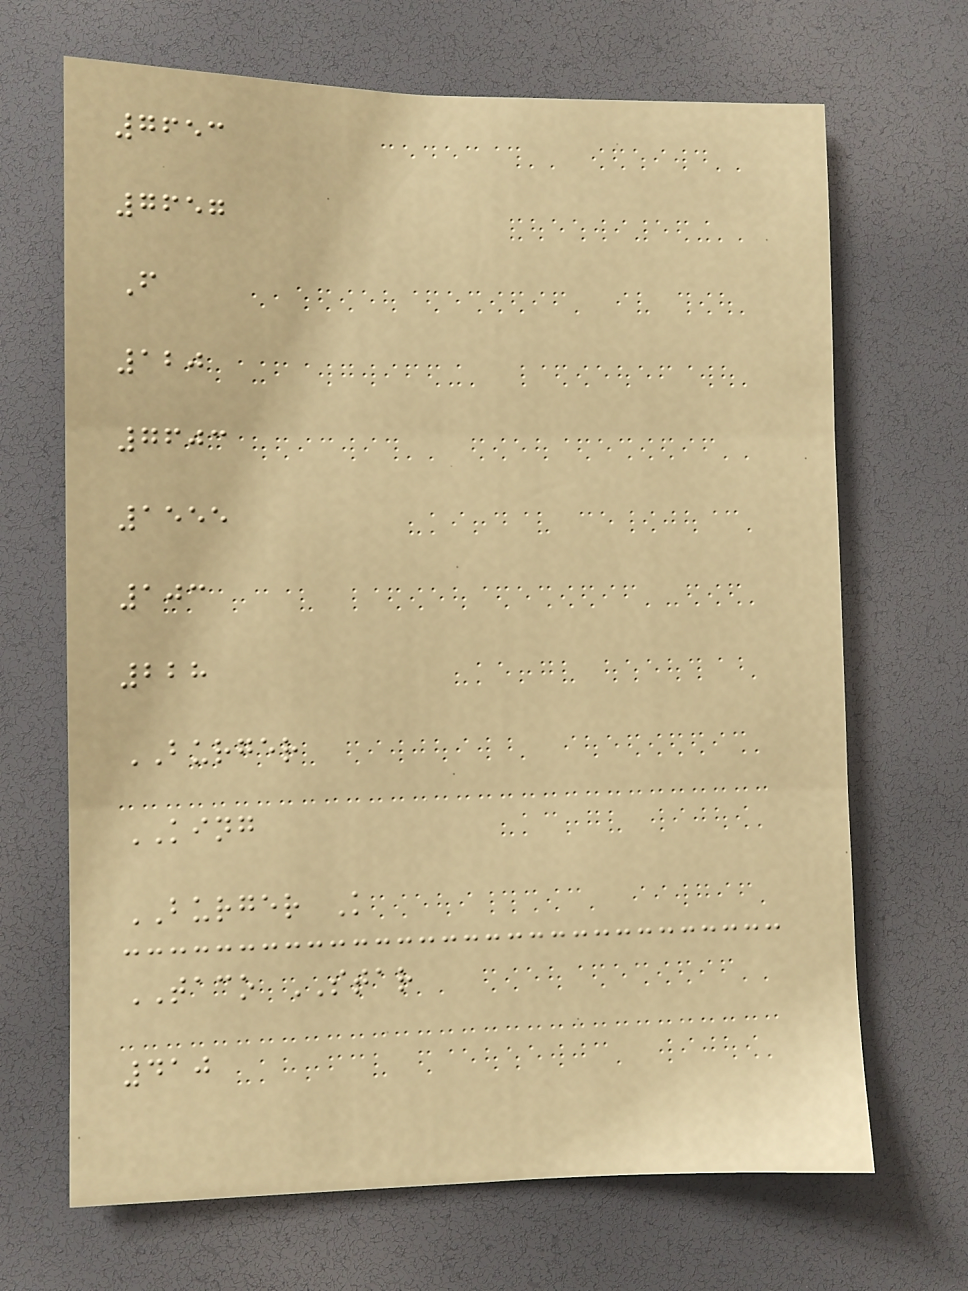7653
7657
F
120
7603
1555
103
228
BURGER
KING
BURGER K
TACO STAR
410
